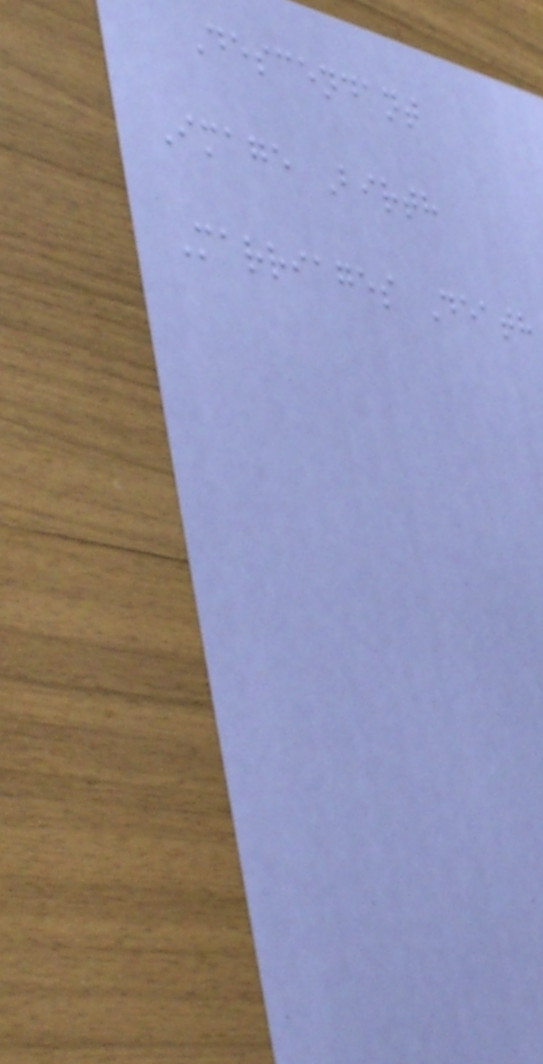Descendant
Image Birth
Marriages Death
